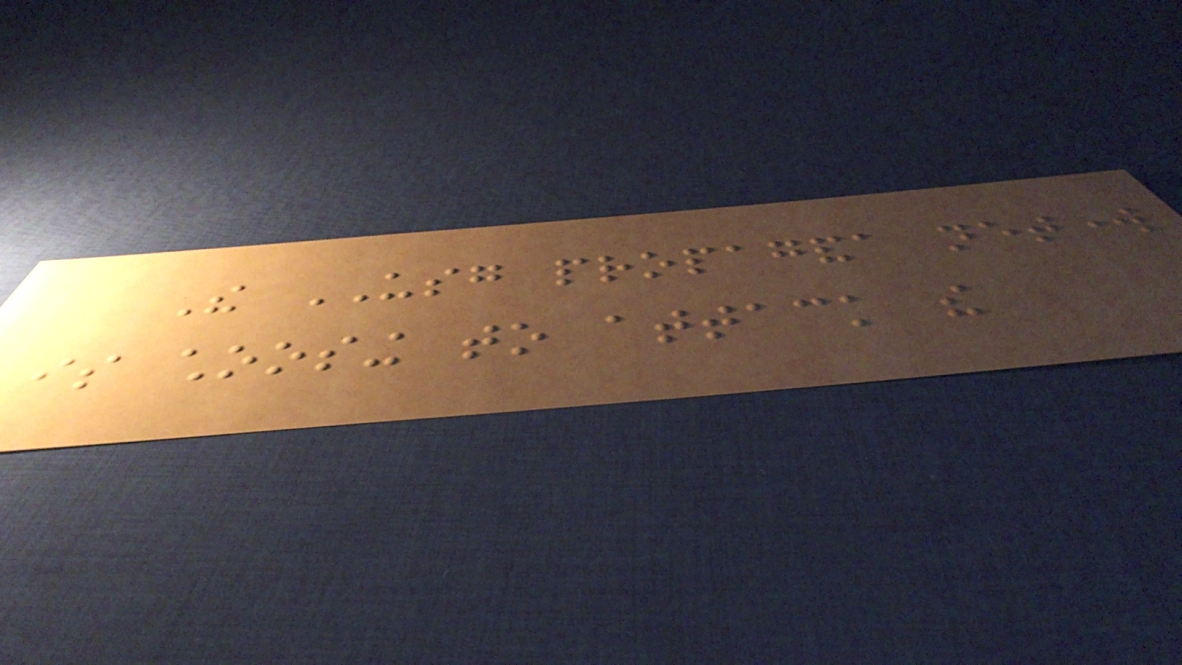The USG propaganda network
is choosing to attack the
